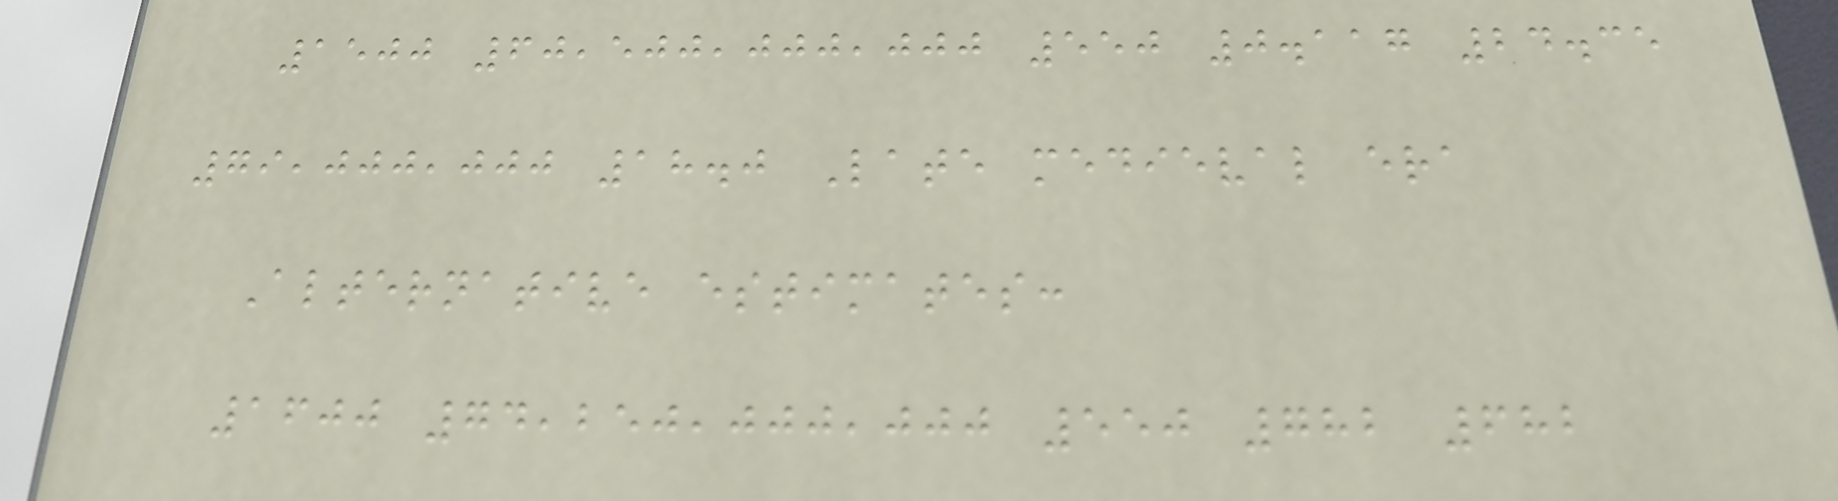1500 60,500,000,000 550 0.117 24.35
79,000,000 18.0 Late medieval era
Alternative estimates:
1600 74,250,000,000 550 782 682
